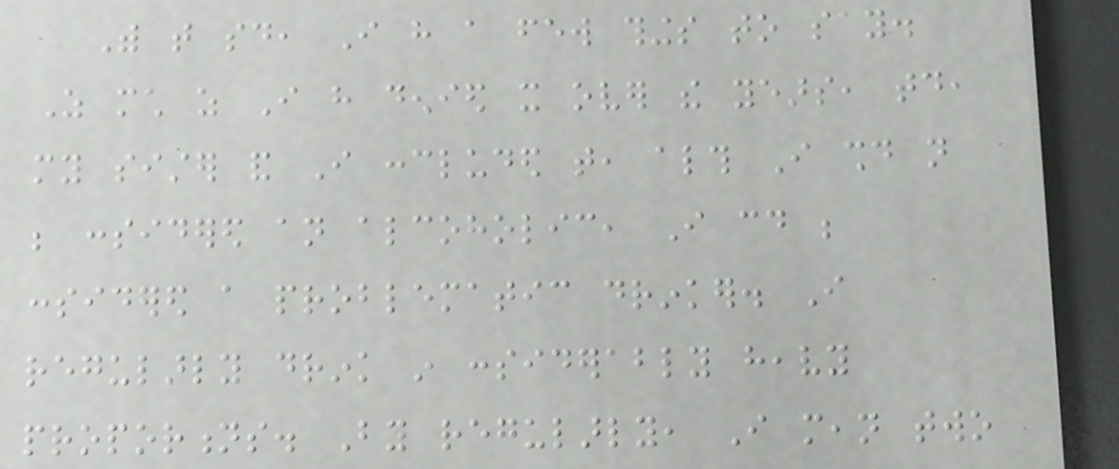With that said, I have a few things to say.
As much as I have denied it over the years, today,
my sister and I concluded that, although I should not
be considered an alcoholic, I could be
considered a problematic drinker. I
regularly drink in considerably heavy
proportions. By regularly, I mean two
